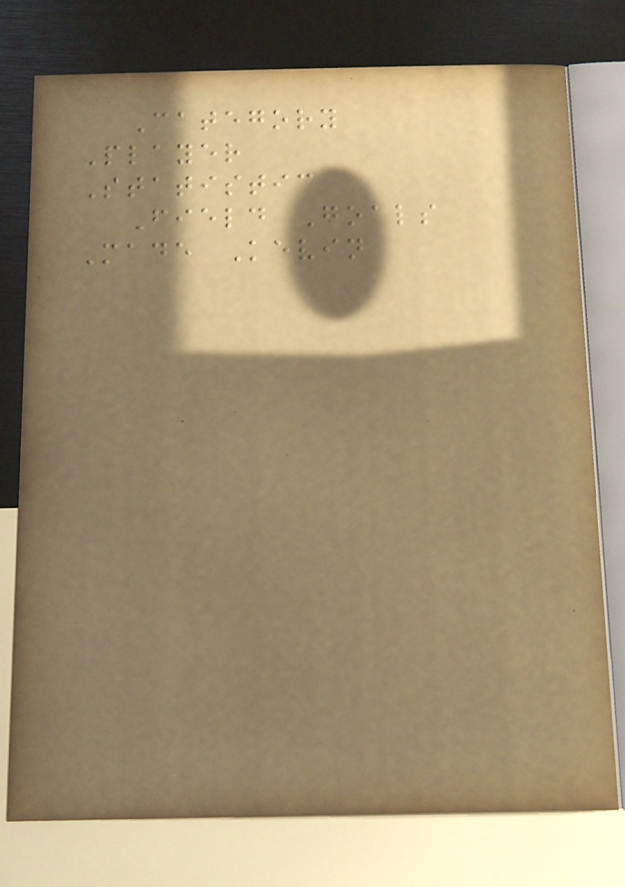Category
Player
Statistic
Field Goals
Made Kevin
